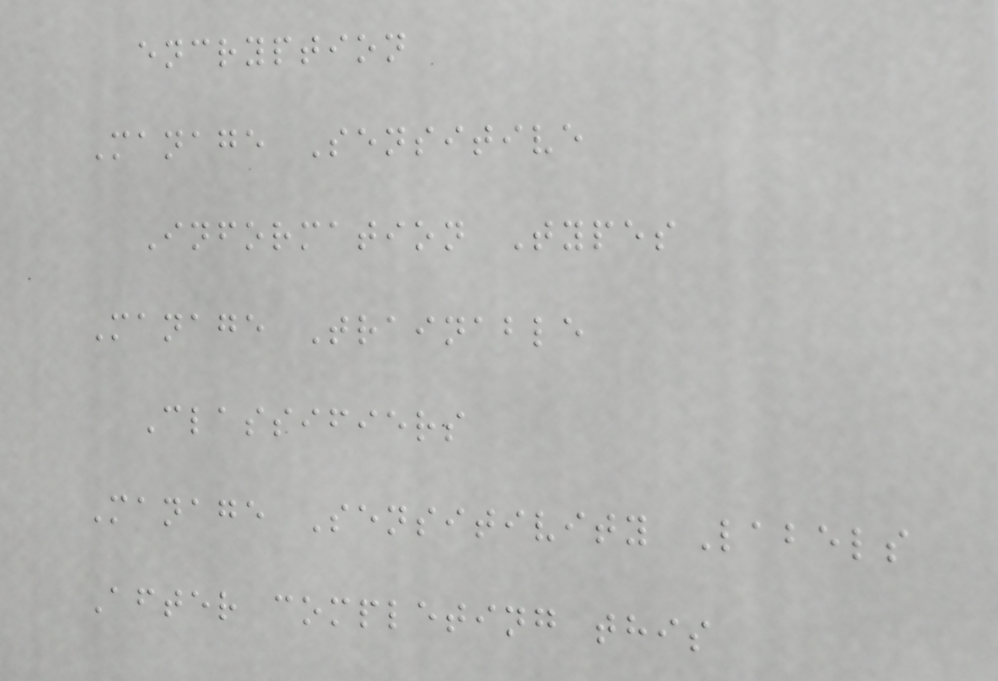encryption
Manage Sensitive
Information Types
Manage Trainable
Classifiers
Manage Sensitivity Labels
After completing this
